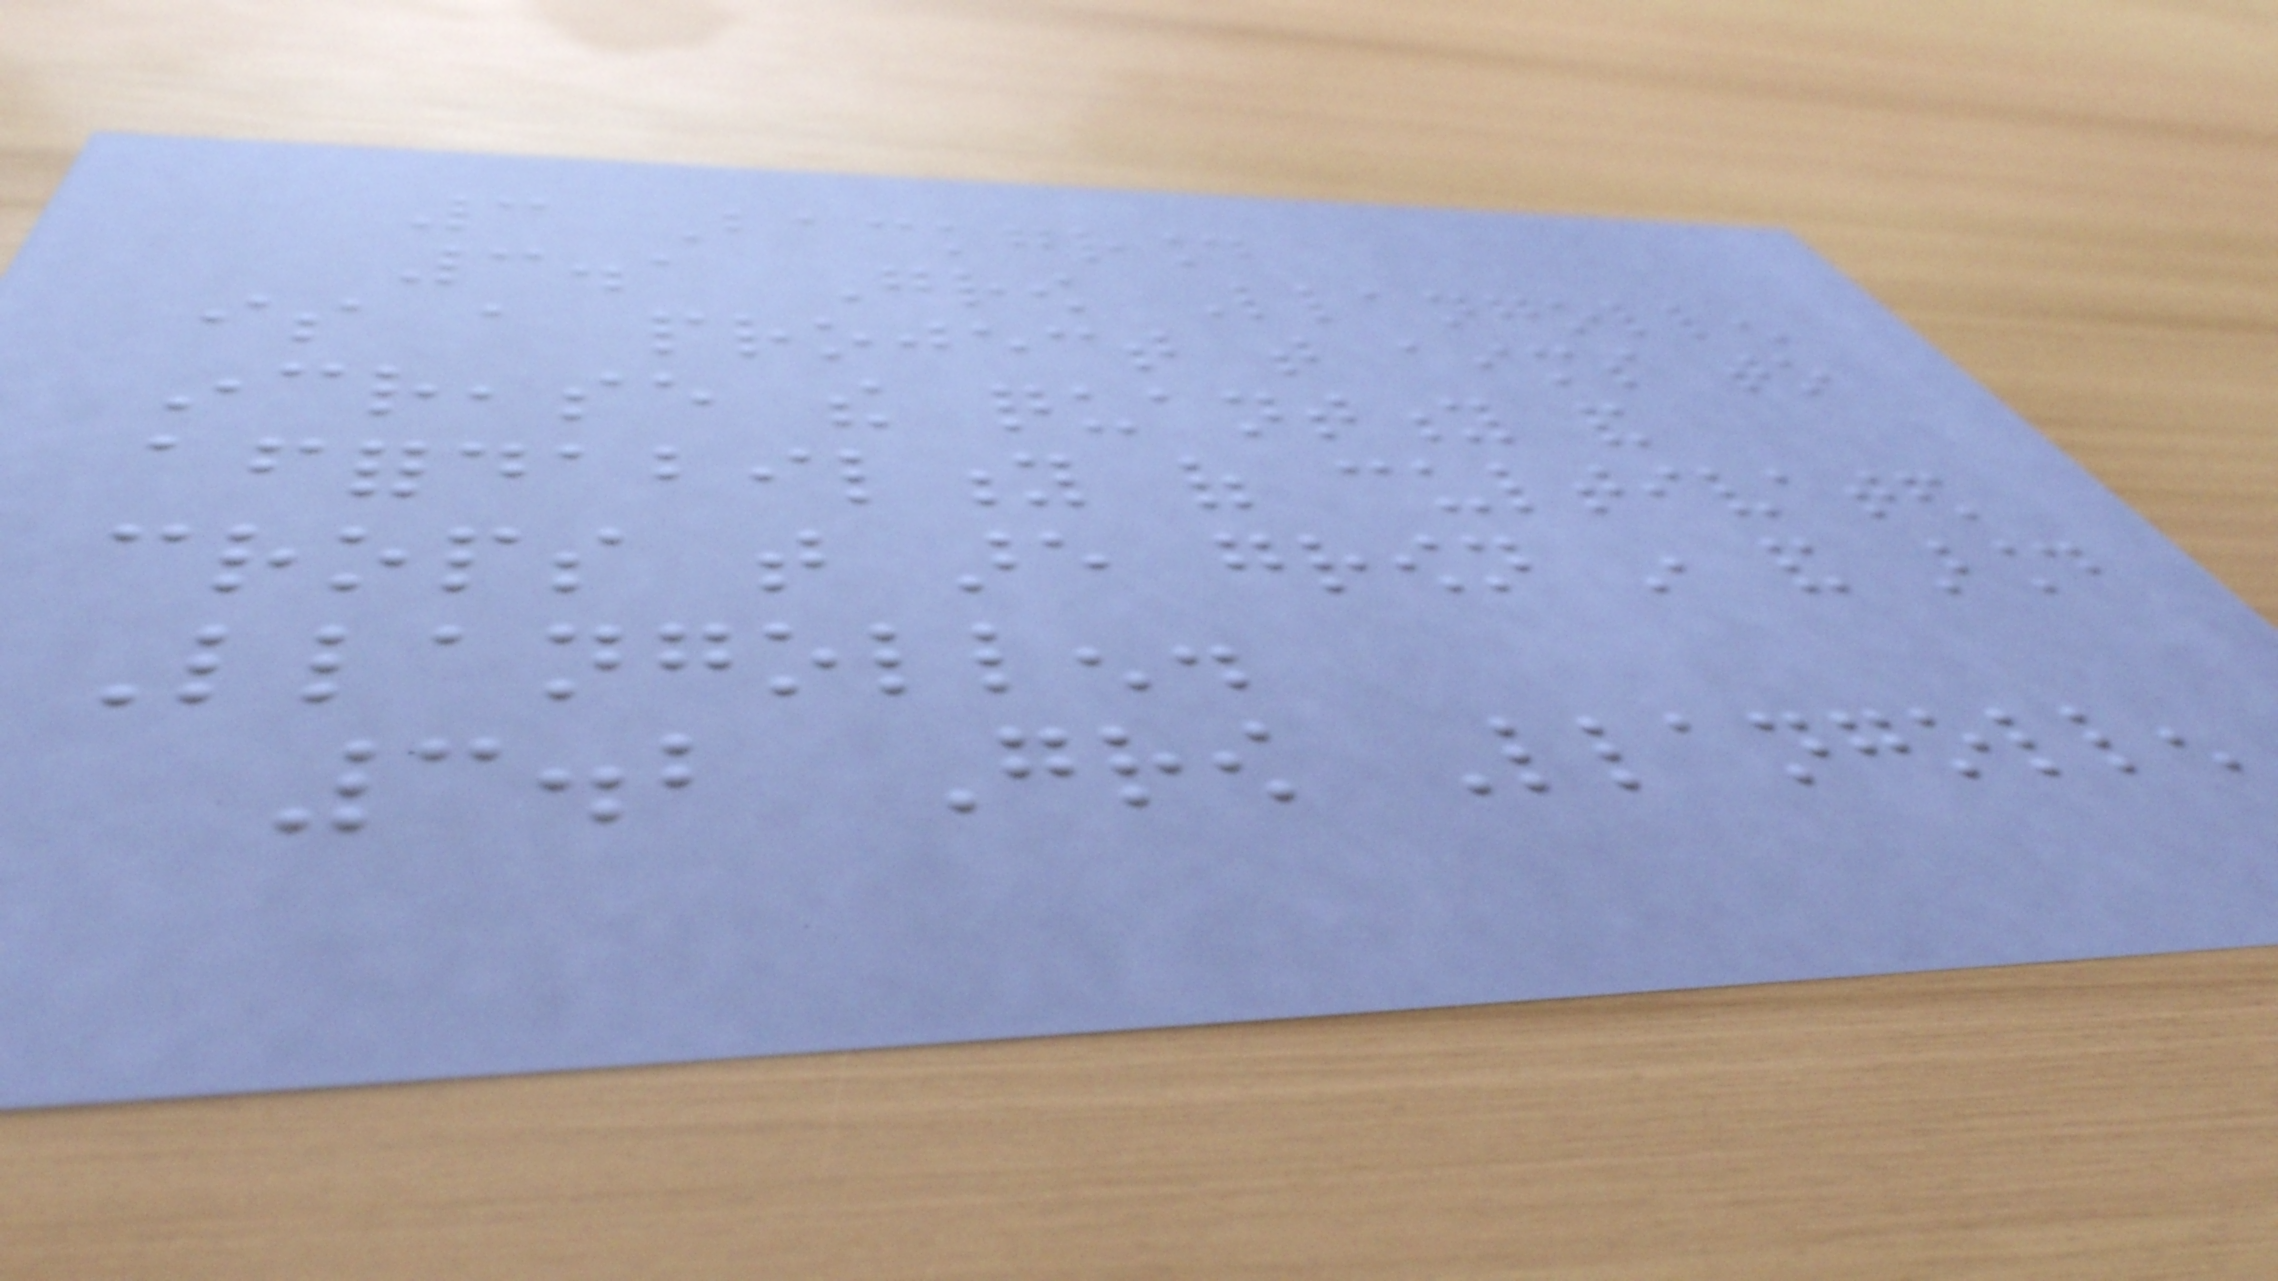3 Background
3.1 Grow Llangollen
is a project that aims to
increase the quantity and
affordability of cultivated
crops that are grown in and around
Llangollen.
3.2 Grow Llangollen
